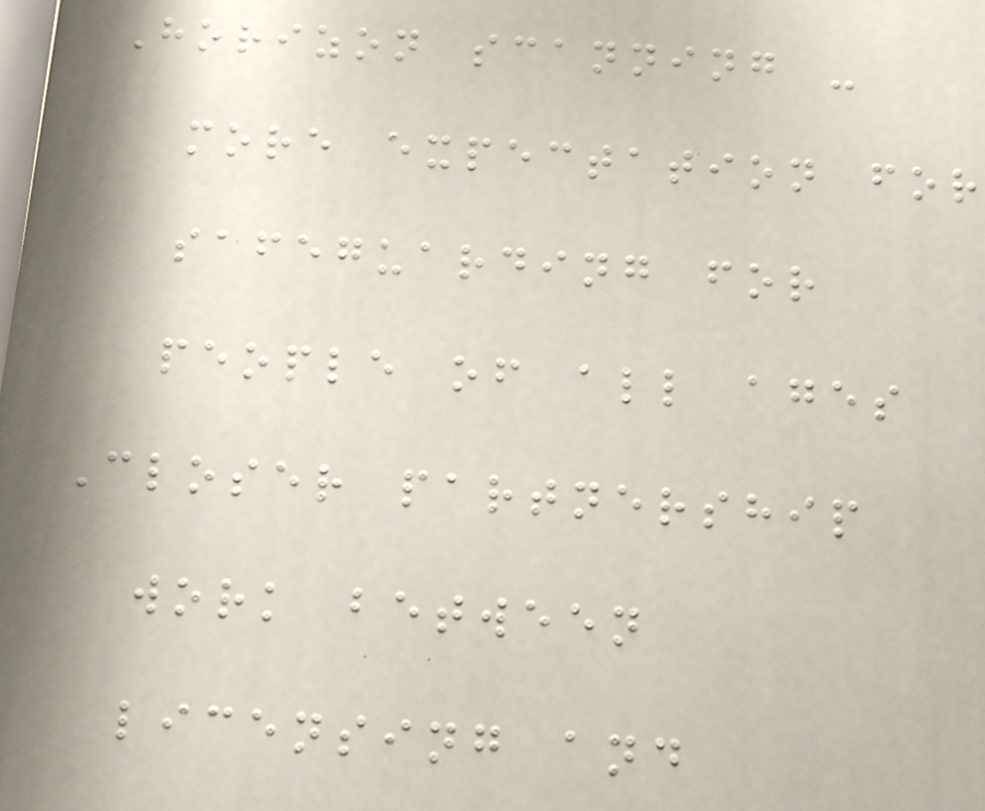Horizon scanning -
more expectation for
safeguarding for
people of all ages
Closer partnership
work between
licensing and
